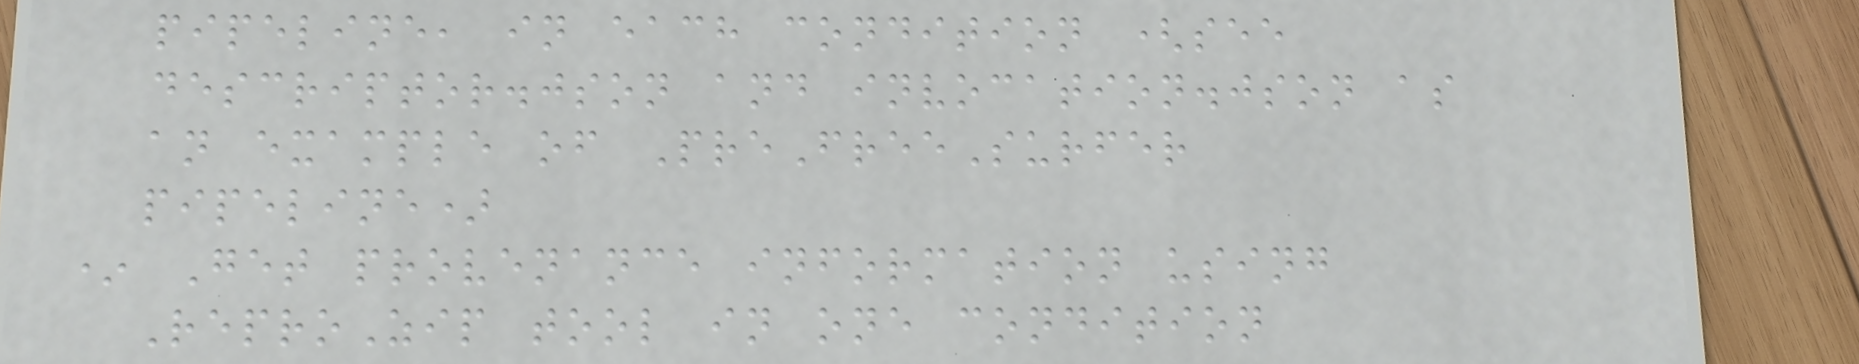pipeline, in each condition (see
descriptor.json and invocation.json as
an example of PreFreeSurfer
pipeline)
* Get provenance information using
ReproZip tool in one condition
